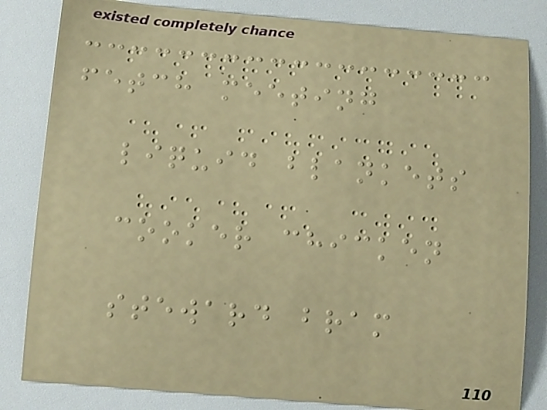fetch meeting
liquid blankets
cooker chicken
steward bram
